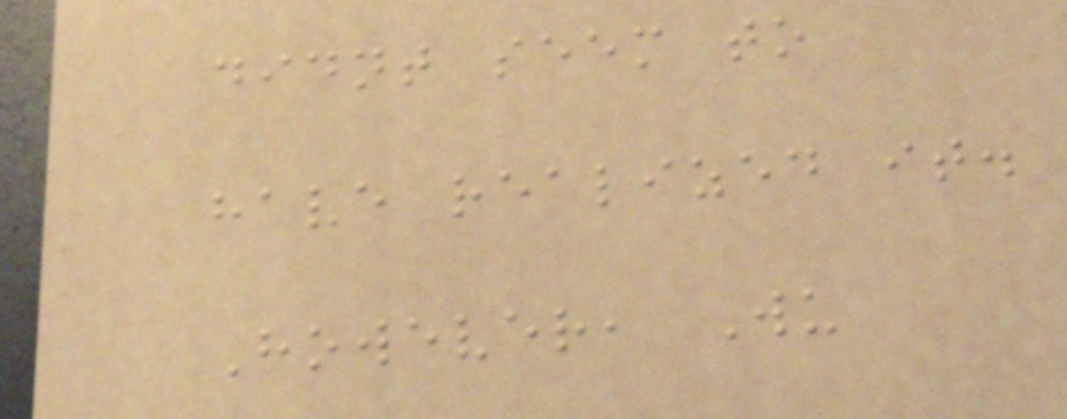didnt seem to
have realized it.
However, Wu
